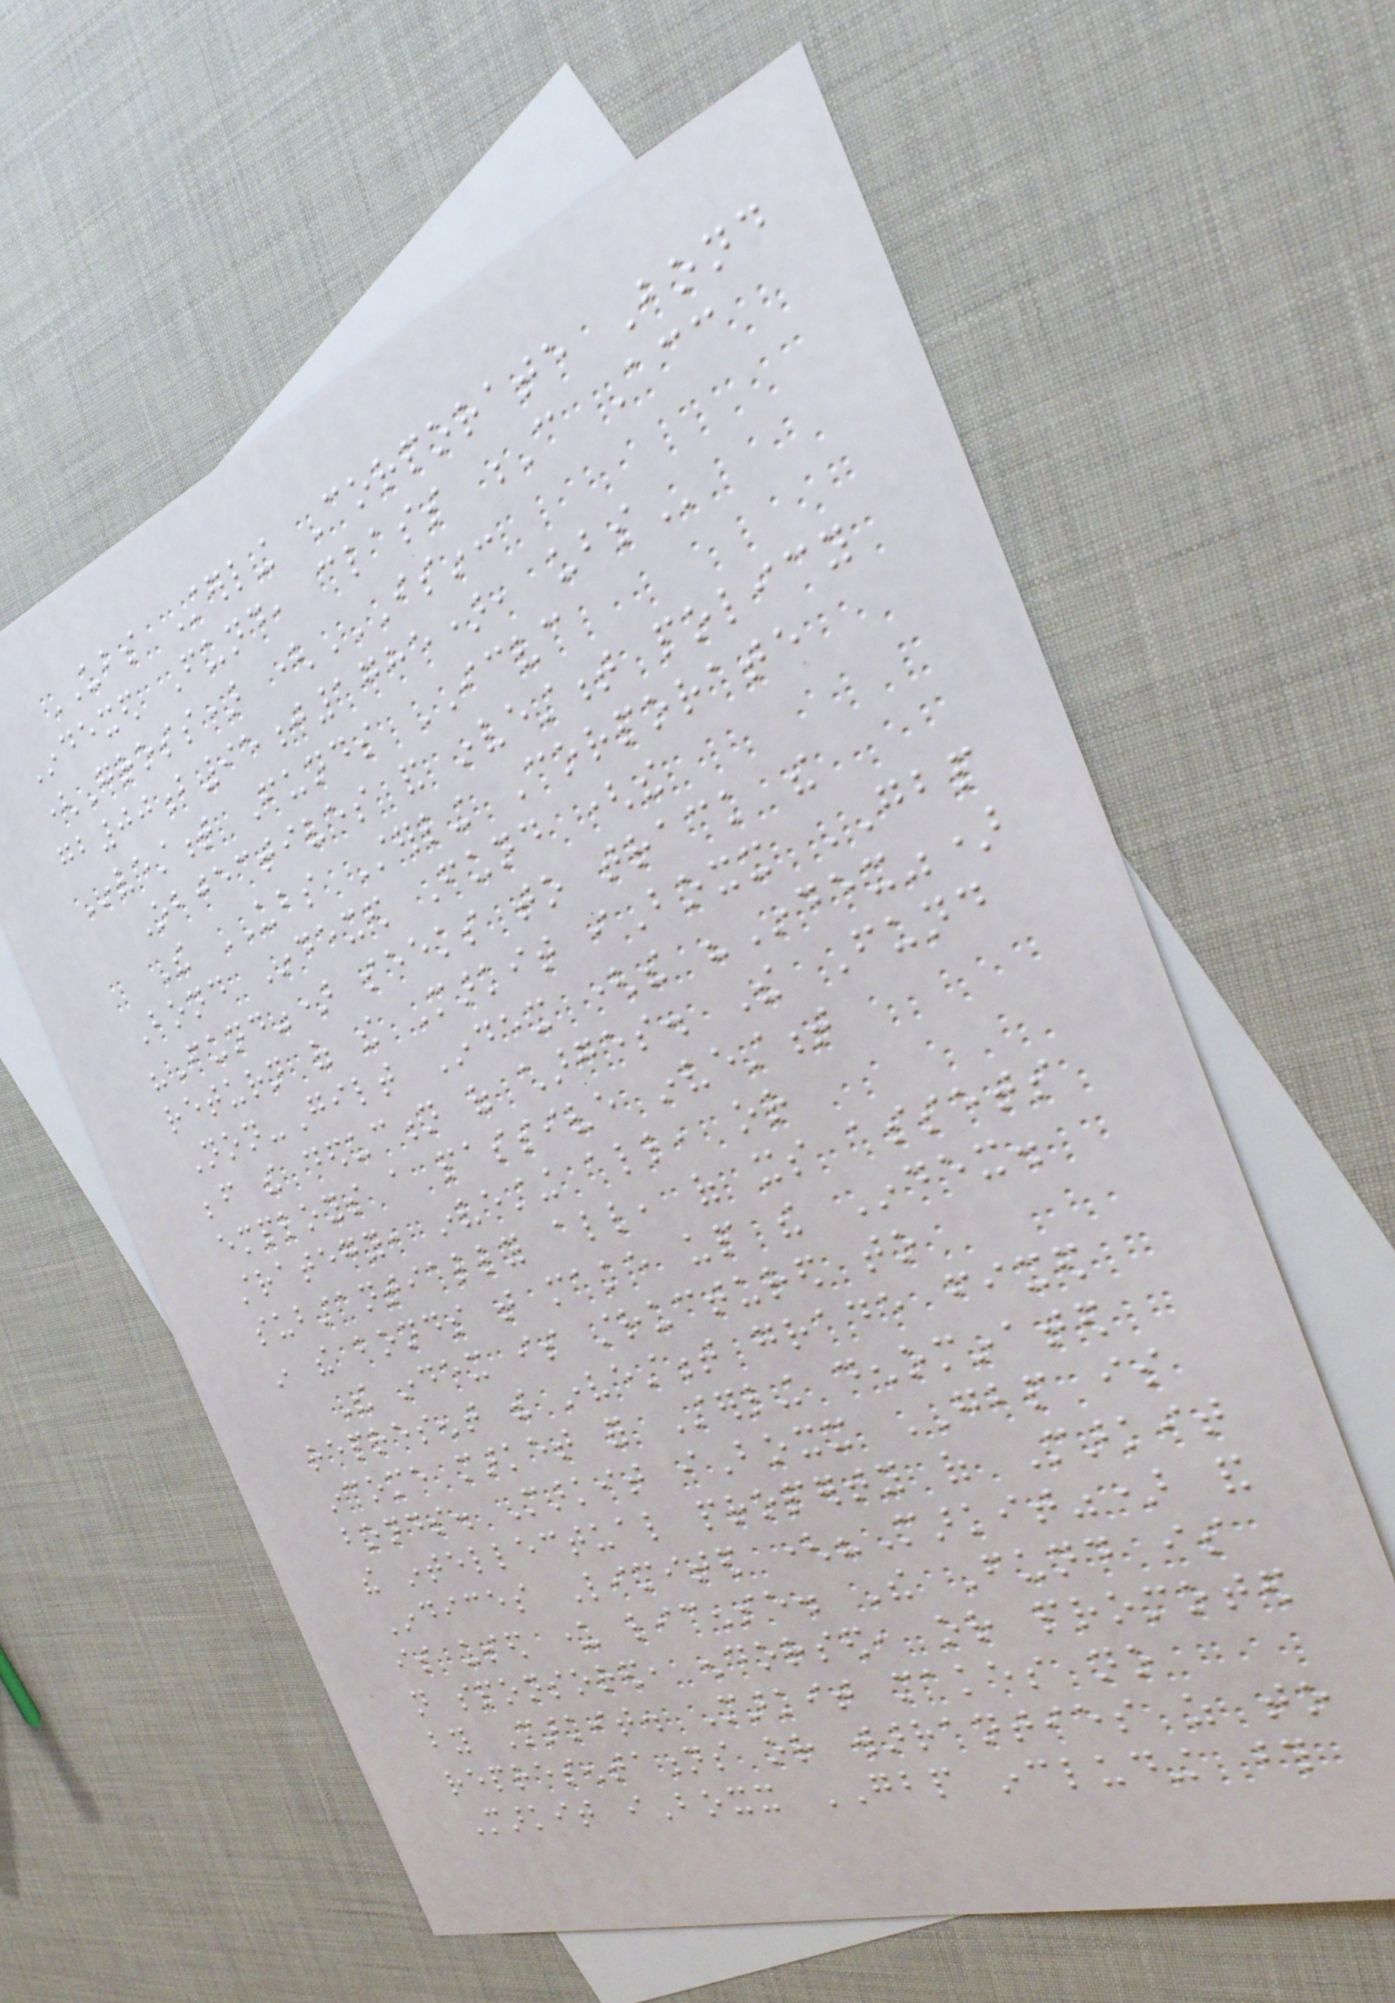UBS Sterling Corporate Bond
Indexed Fund, class C Acc
(Gross) (ISIN:
GB00B95J1785), UBS
Investment Funds ICVC
Objectives and investment policy
The UBS Sterling Corporate
Bond Indexed Fund (the
"Fund") seeks to track the
return of the Markit iBoxx GBP
Non-Gilt Index (the "Index")
before the deduction of charges. The Fund
employs a passive investment
strategy, investing all, or
substantially all, of its assets
in the bonds that make up the Index.
The index is structured to
represent the investment grade fixed
income market for Sterling denominated
bonds. Markit iBoxx GBP is
the intellectual property of Markit
Indices Limited ("Markit") and
is used under license. The Fund is
not sponsored, endorsed, or promoted
by Markit. Markit makes no
representations or warranties as to
Markit iBoxx GBP including those
